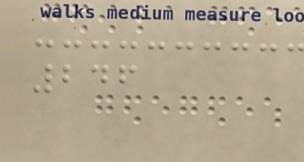246
